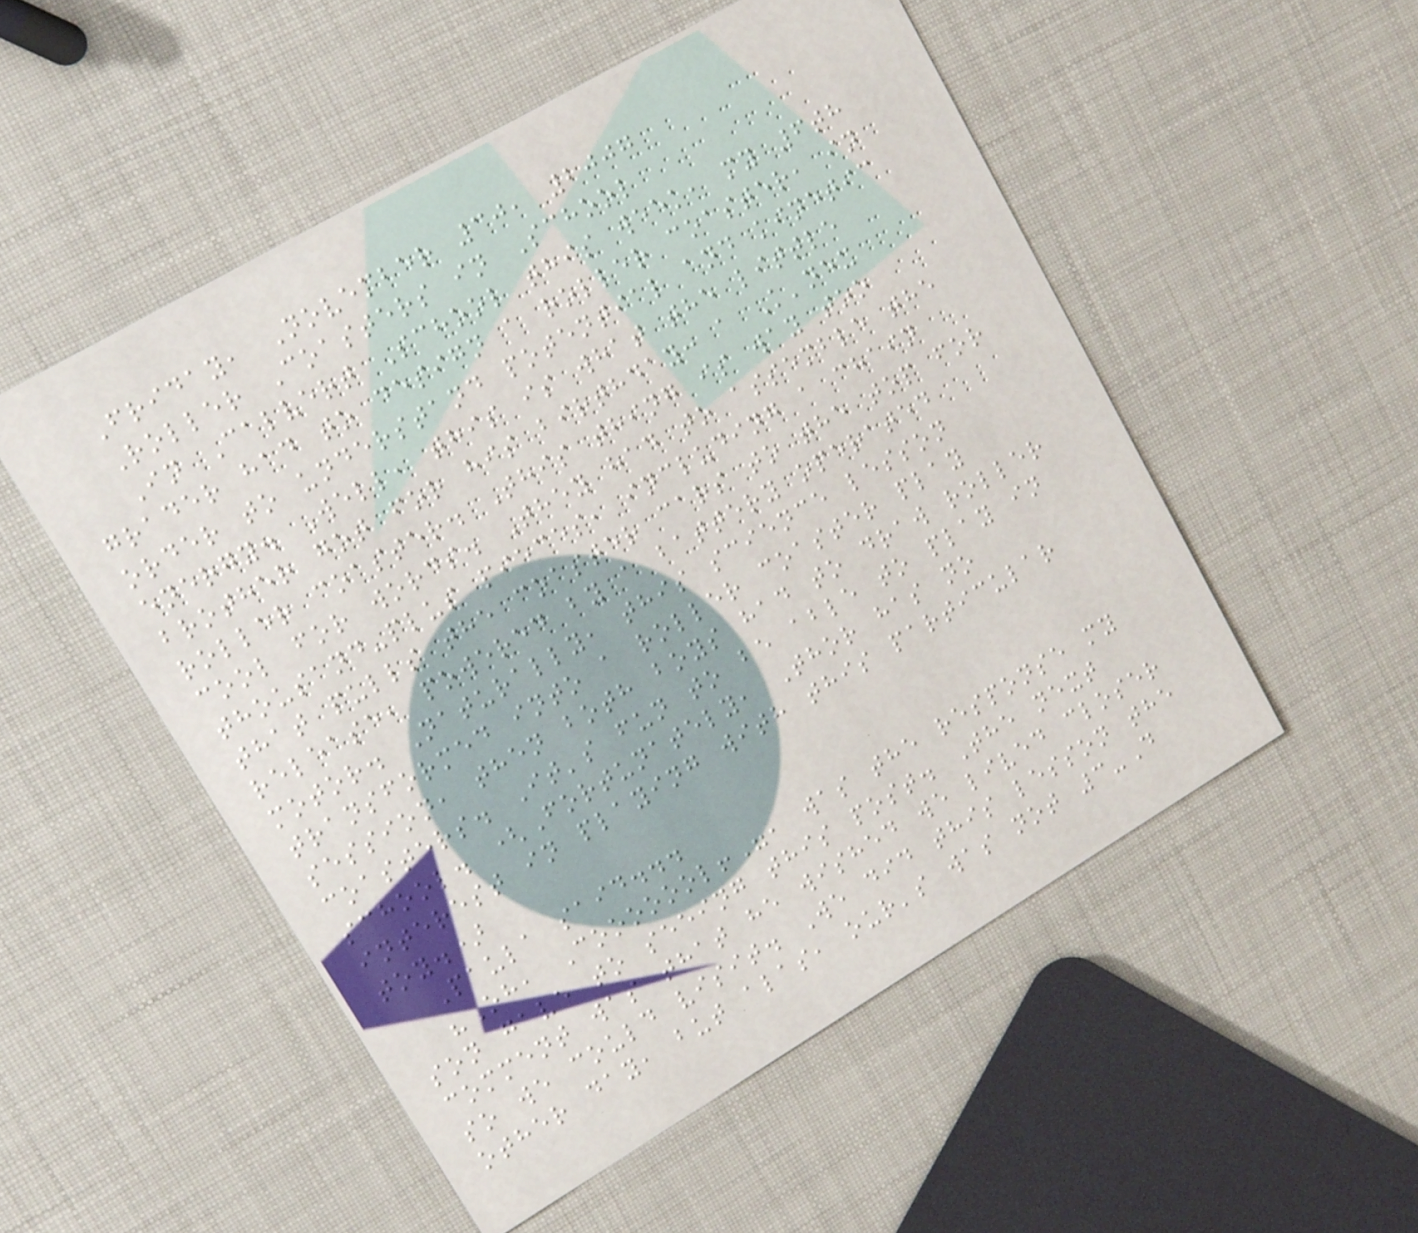Friday, November 30, 2007
Roller Coasters in School
In Calvert School this week, my 6th
grader had to design a roller coaster, in
order to understand potential and kinetic
energy. Well, this is what the little
brother got for his birthday: a K'nex
roller coaster. This thing is way too
cool for words. They had to assemble the
thousand-plus pieces, including a chain
that pulls the coaster cars to the top for
release, powered by a battery operated
motor. Naturally, this science lesson
transformed into a roller coaster play
session, then both boys had to draw roller
coasters. It's fun to be able to play in
school. (Fortunately, Thor has no
interest in playing with this particular
toy.)
Paula said...
"Oh, Cooooool!", was the response my
son gave to seeing this post. The next
comment was that he wished we lived closer
so we could visit. We did this lesson the
other day, but alas, our's was not 3-D
